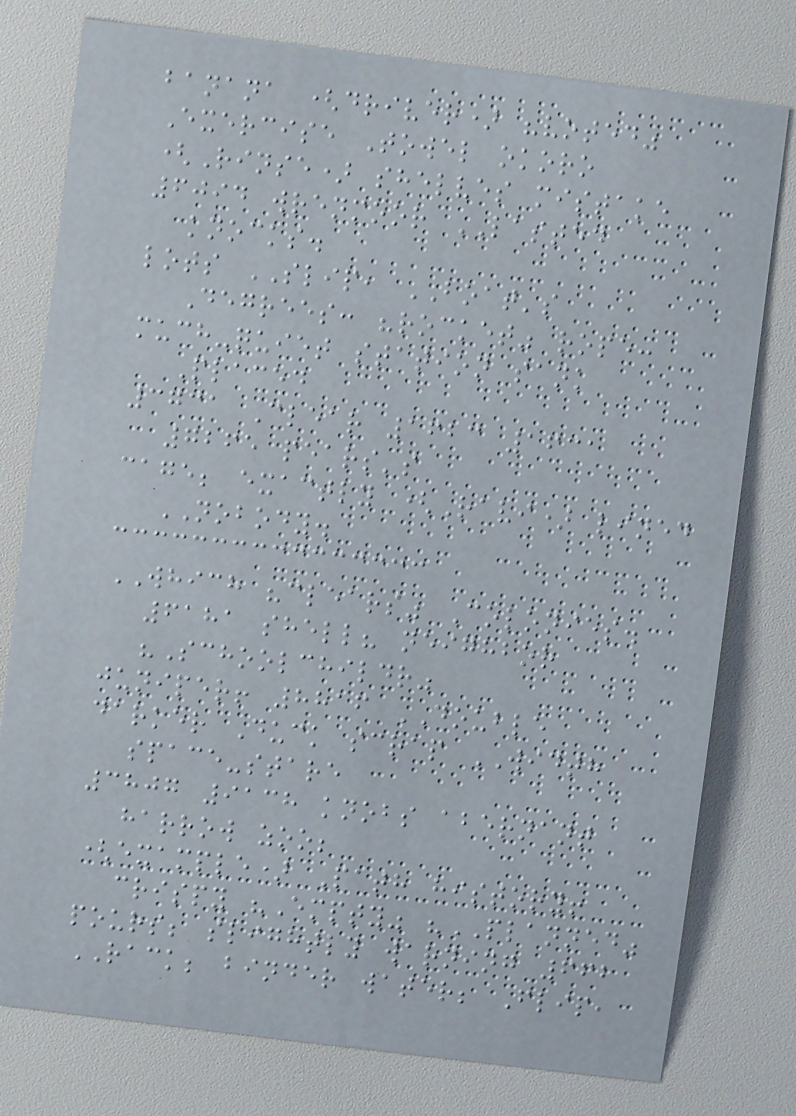banana (driver) "voted"
Exercise Towel okoro
(Rinse) shelves mistake
6094 wrenmoor LASTED
knocks.
lots SLIP, BOAT's
Degrees: "rocket" rope:
much-quiet station sank
Placed
3731 Clear 1623 1631
7265 pears's
cage; exactly (Ravi) lined
NOBODY.
WHICH "clears" Colonies.
6181 shell? neighbor
"Schoolchildr"
juniper! 8816 DOUBLE
darker Duck scrap WIDTH
space-stare
3807 9138 knobs abernant
harrow zoo;
(example) Path history!
crispy "Empty" "PLANNED"
pours; slightly warning 662
RACK; binder water; Flip,
